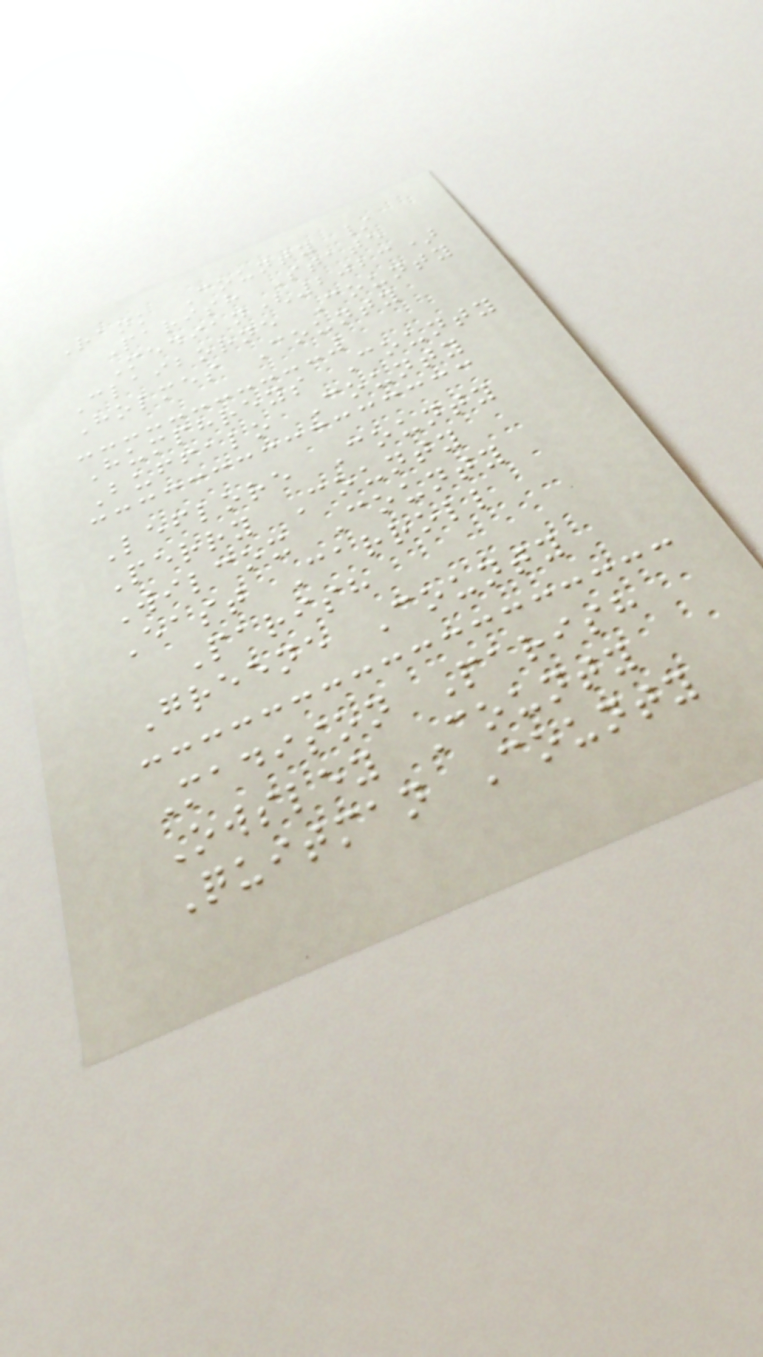Rank County /
Parish State
Median(2023)
Claiborne County
Holmes County
Humphreys County
Buffalo County
Leflore County
Perry County
Wilcox County
East Carroll
Parish
Greene County
Madison Parish
Owsley County
Quitman County
